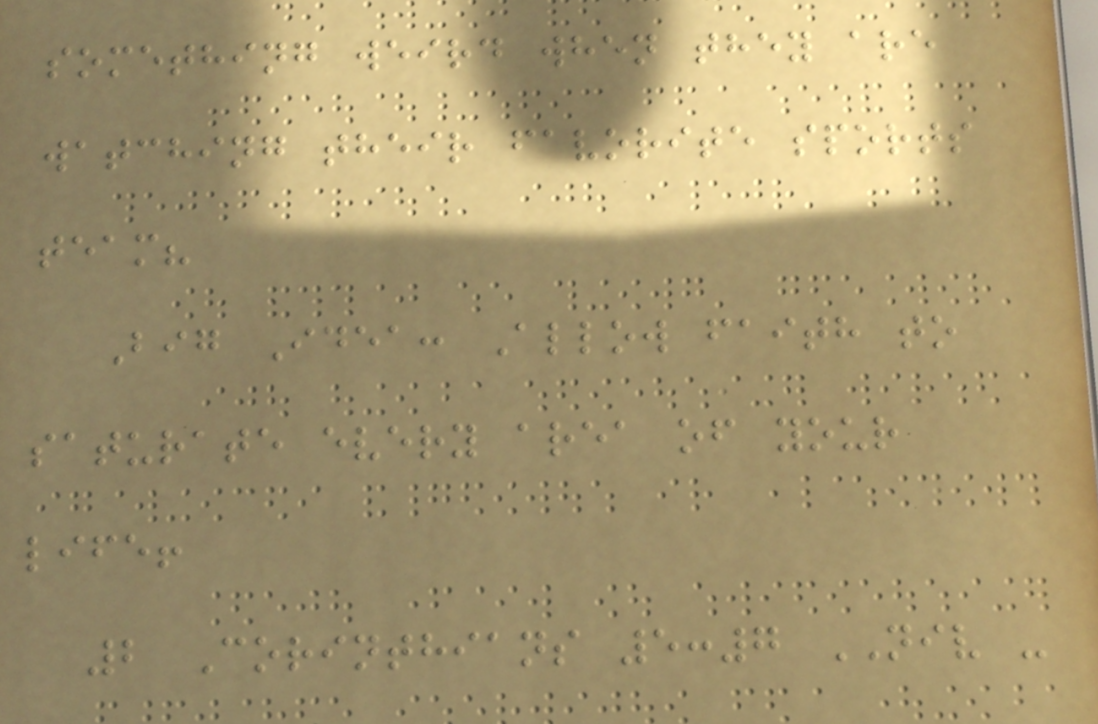something weird when they are
watching their favorite sports
team?
Big Idea: Allow faith to
saturate every area of your
life!
2 Corinthians 5:7 NIV -
